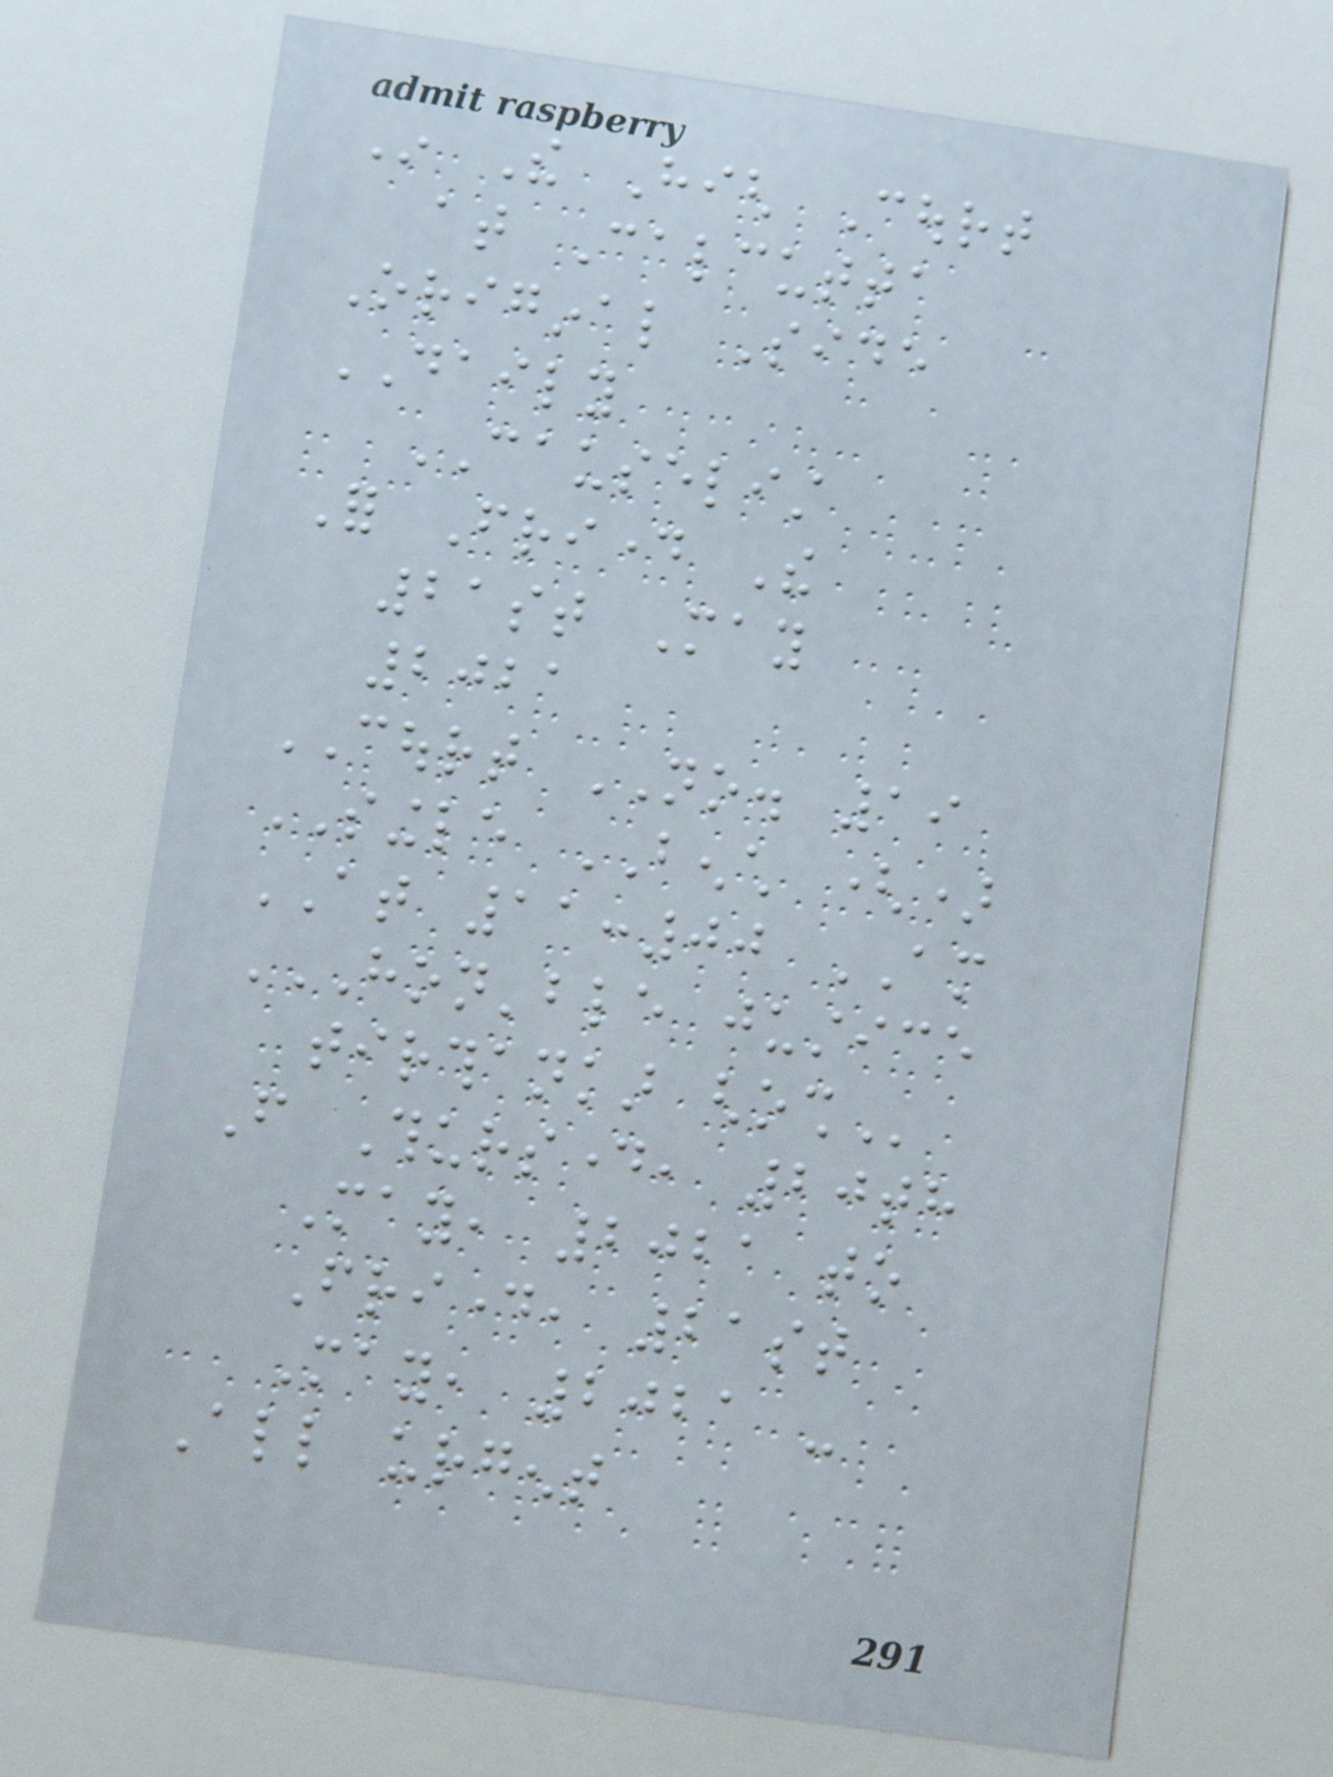In The High Court
at Calcutta
Original Side
DAILY
CAUSELIST
For Friday The
21st May
2021
COURT NO. 19
SINGLE BENCH ()
AT 11:00 AM
HON'BLE JUSTICE
TIRTHANKAR GHOSH
From Thursday, 20th
May, 2021 to
Friday, 21st
May, 2021 -
All urgent
